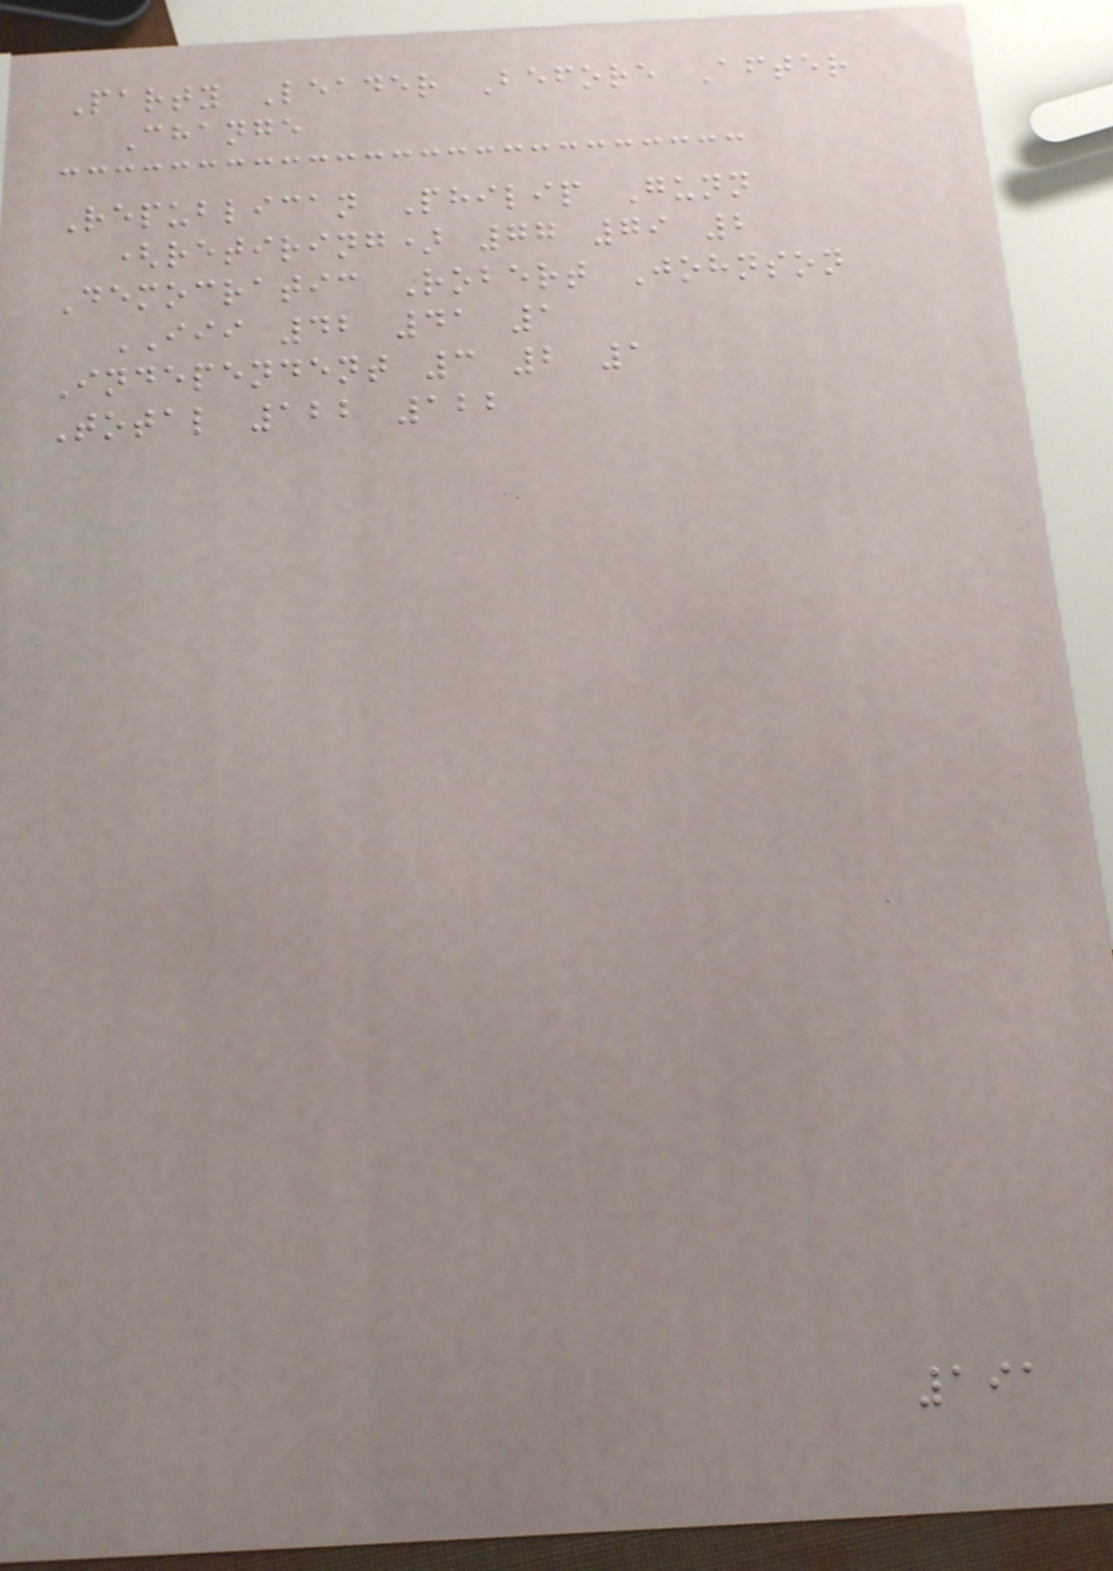Party Leader Before After
Change
Republican Philip Gunn
(retiring) 77 79 2
Democratic Robert Johnson
III 42 41 1
Independent 3 2 1
Total 122 122
191
